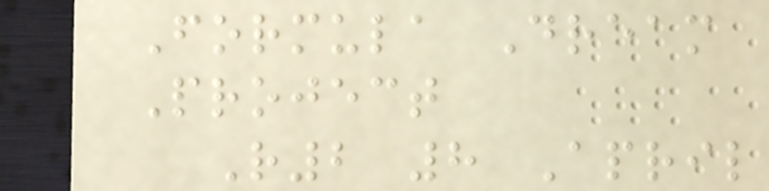Formula Dream
Project
R2 8 April
